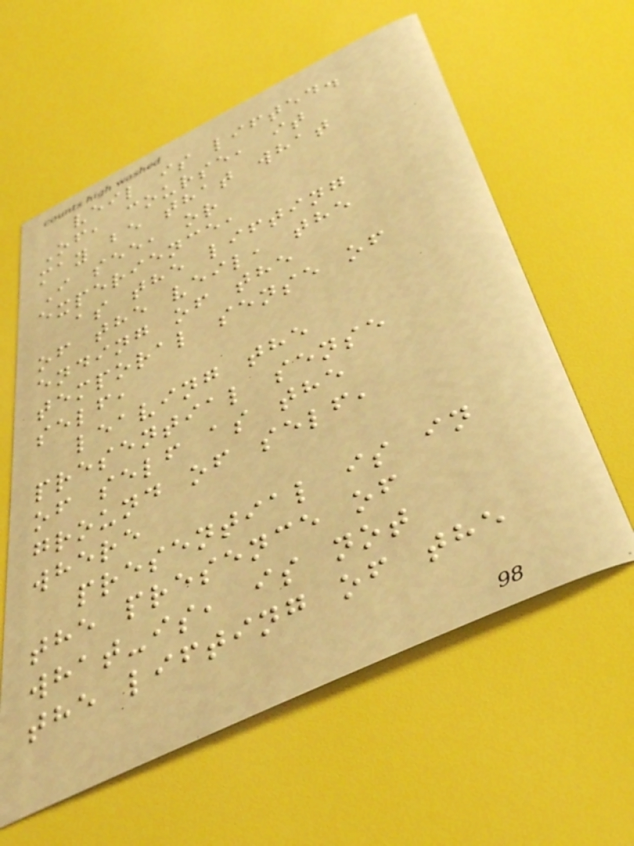veil is lifted.
Of, course, it
may be that what
I see, or
experience,
as the lifting
of the veil, the
ending of the
temporal sense of
self,
leaving the
presential sense
of self as the
ground of self,
where
presential is in
the presence of
what-is, is not
the lifting of the
